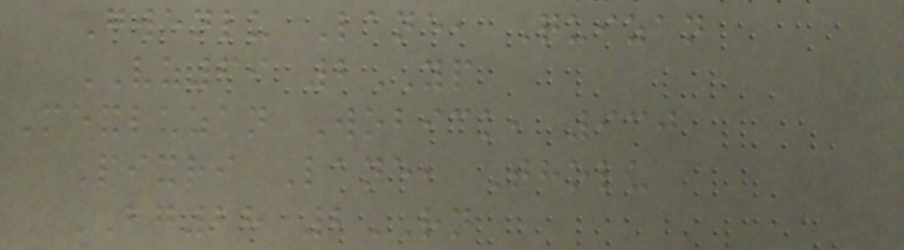Gwenlu Lane, Quizan
VZ69 2YP
Mexluzan Wobick, 930
Pixri Lane, Tholu
BG28 2RN
